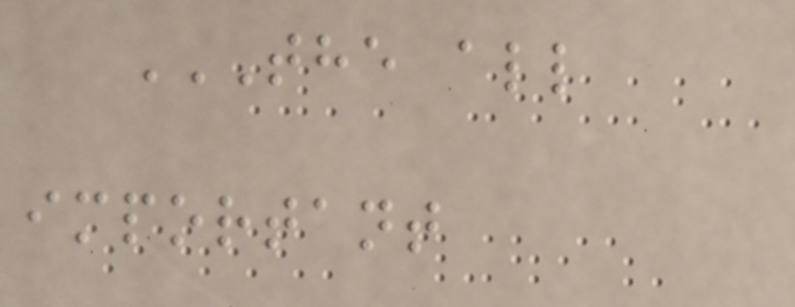THE ALL
IMPORTANT
